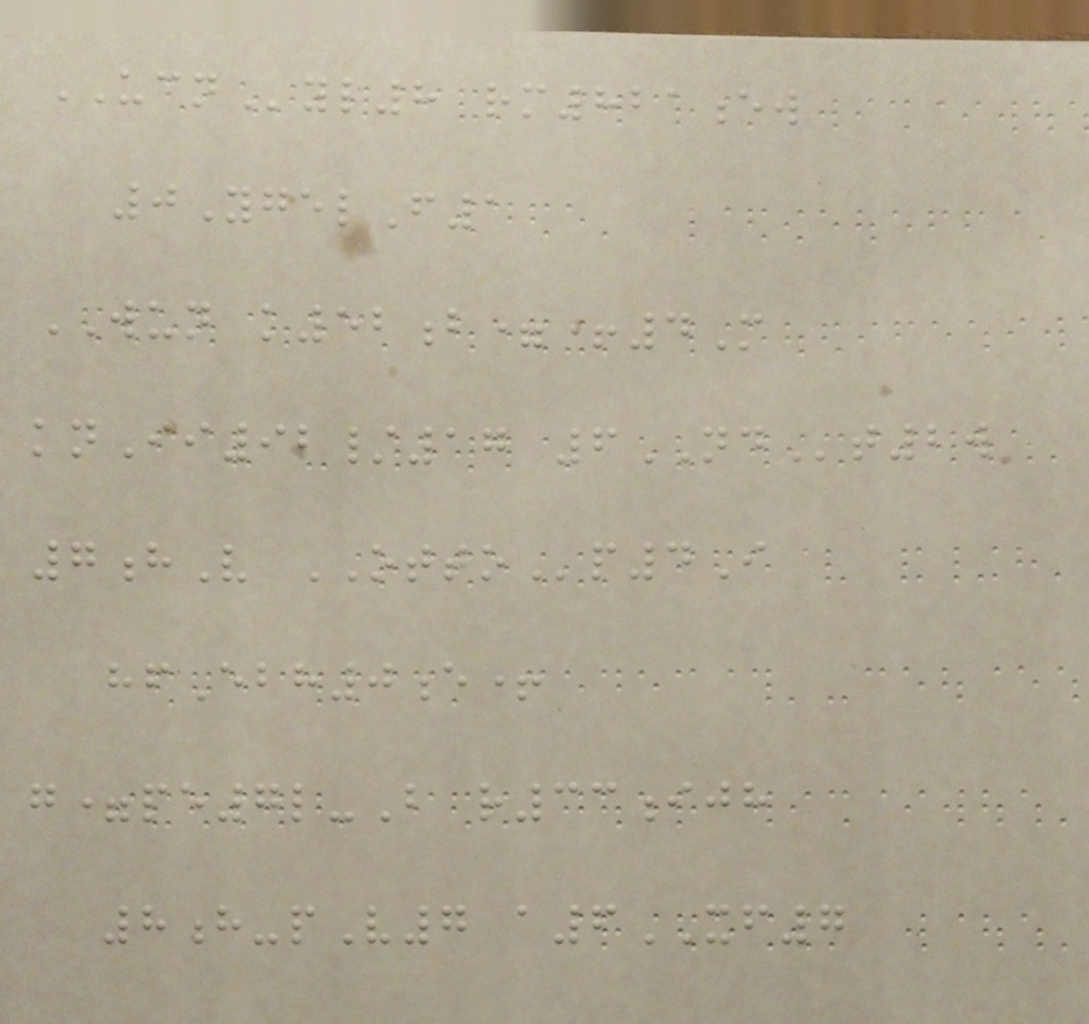UCNyl8 rm821ew
0YgelF1
WUN k52b=+4M
knIi92/17 6NDt2w
7hV OTTOp4I
hfEbh0e+
g=pe7l-B r33ijh
8h-pV7 a6XF7
